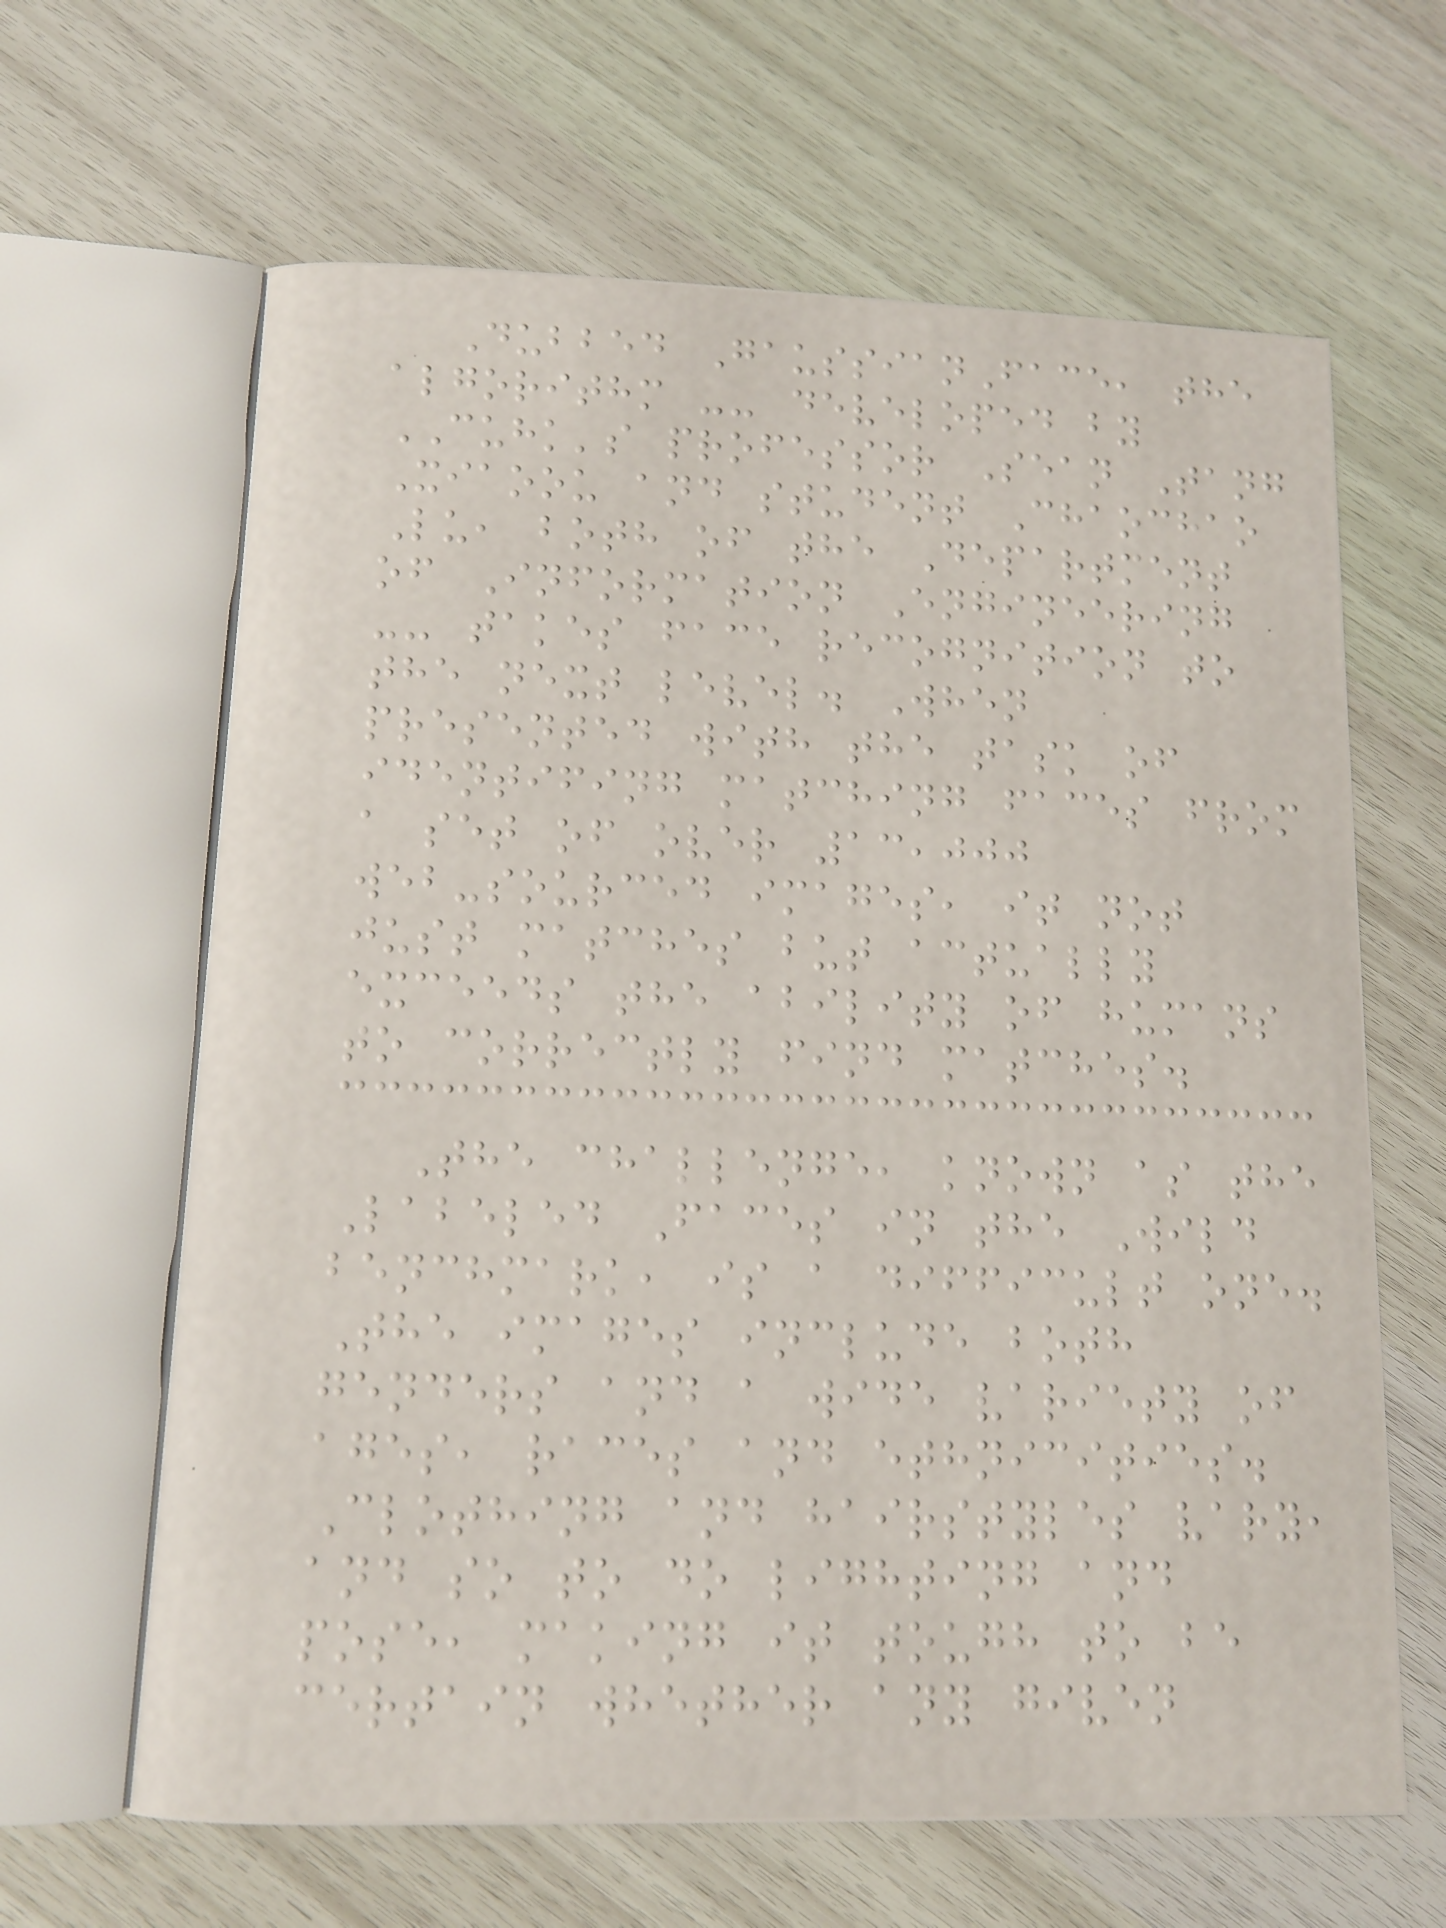Dubbed GaussianFace, the
algorithm -- developed by
CUHK's professor Sean Tang
Xiaoou and student Chaochao
Lu, both of the Department
of Information Engineering
-- takes face recognition to
the next level. When
presented with the task of
identifing matching faces from
a set of over 13,000
web-sourced images, it not
just matches but actually
exceeds the ability of humans
to correctly find matches.
The challenge, known as the
Labeled Faces in the Wild
benchmark, is a difficult one.
The images include both
genders and a wide variety of
ages, races and ethnicities.
Clothing and hairstyles vary,
and so to do lighting and
pose, making it tough to be
certain whether any given
